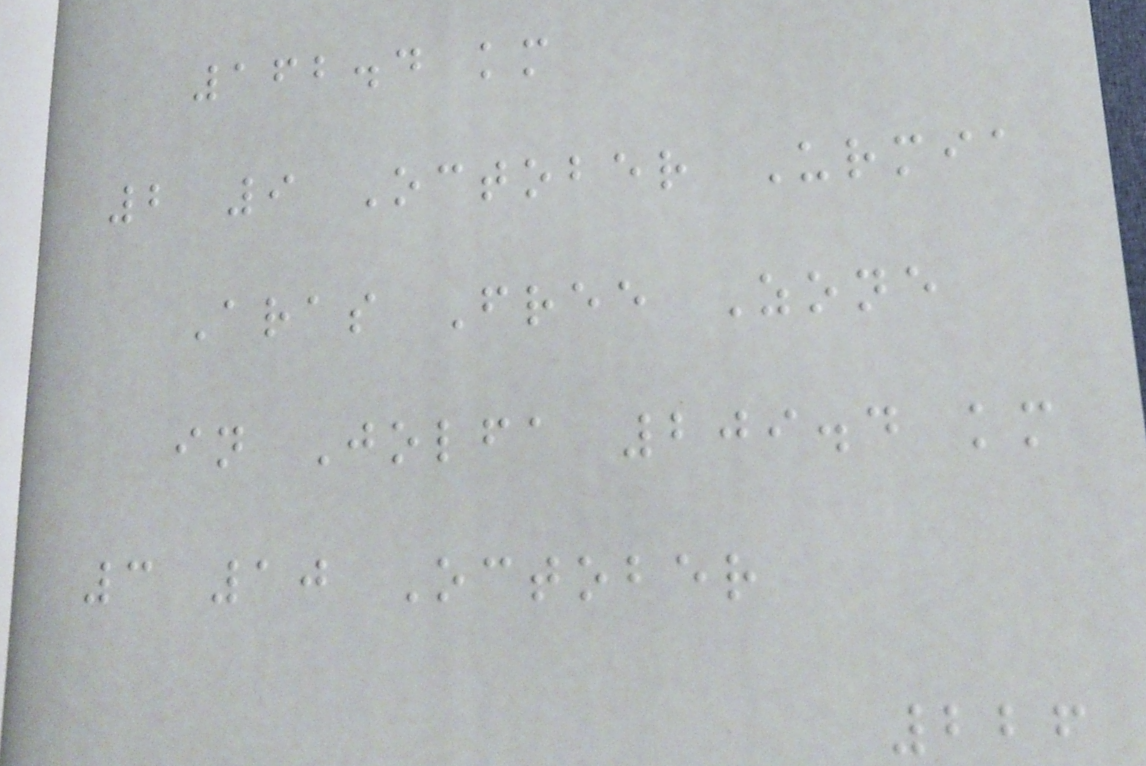162.4 km
2 9 October Urmia
Aras Free Zone
in Jolfa 209.4 km
3 10 October
226
